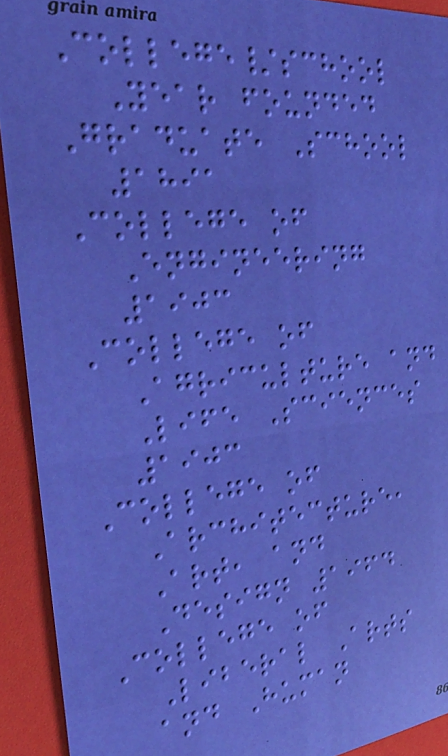College/school
Year founded
Graduate School
1891
College of
Engineering
1903
College of
Agriculture and
Life Sciences
1903
College of
Architecture,
Art, and
Design 1964
College of
Liberal Arts
and Human
